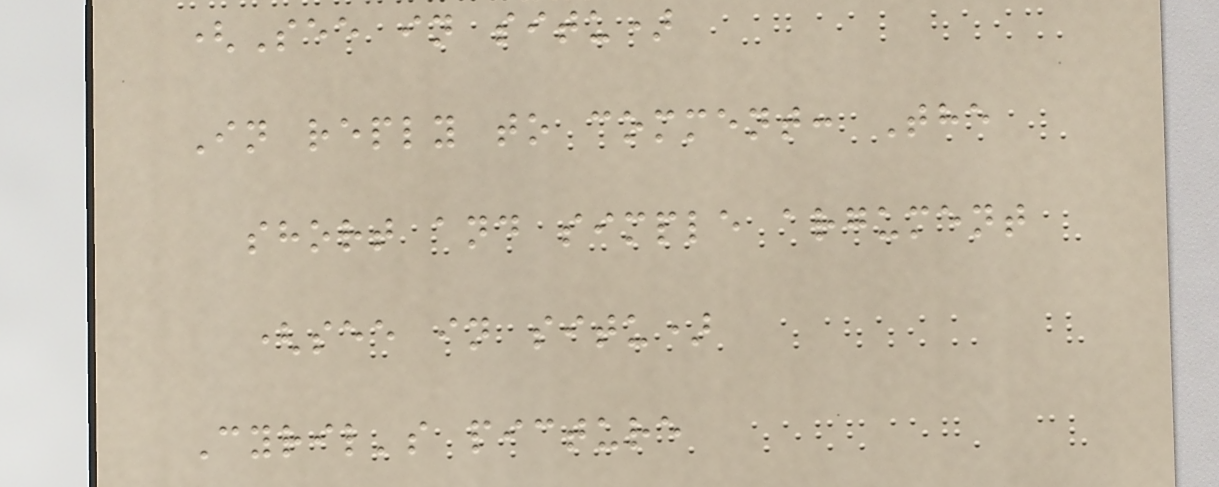(See in situ)
In reply to comment: The
short and simple argument
(see in situ)
Cyril's picture
